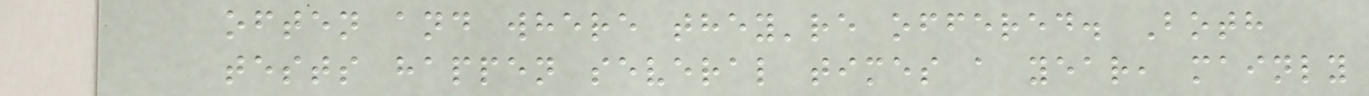often and where they're offered. Both
tests happen several times a year, mainly
